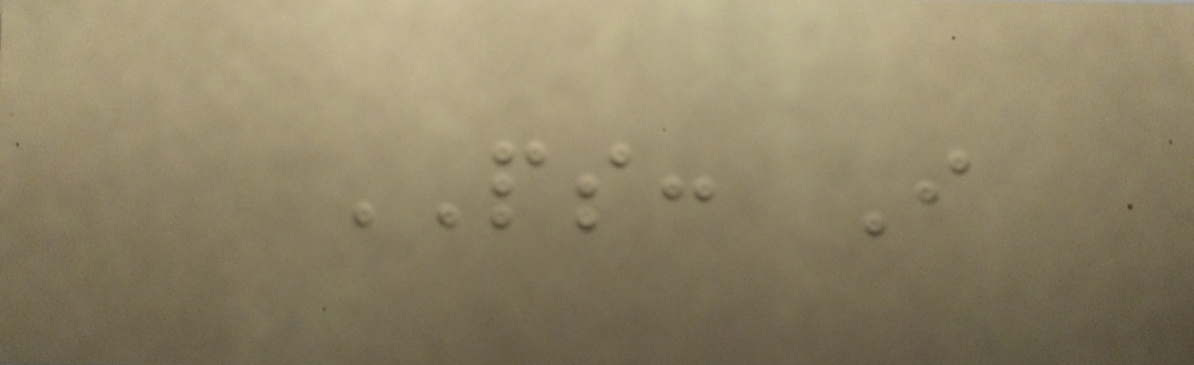PS: I
